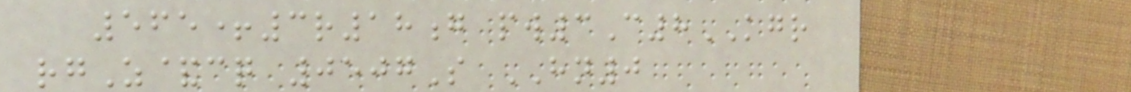565+3r18g pw3C8KGR
rgZ&cq 0507S HN0
